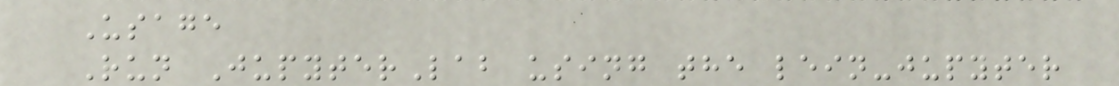Usage
Run JupyterLab using the lein-jupyter
